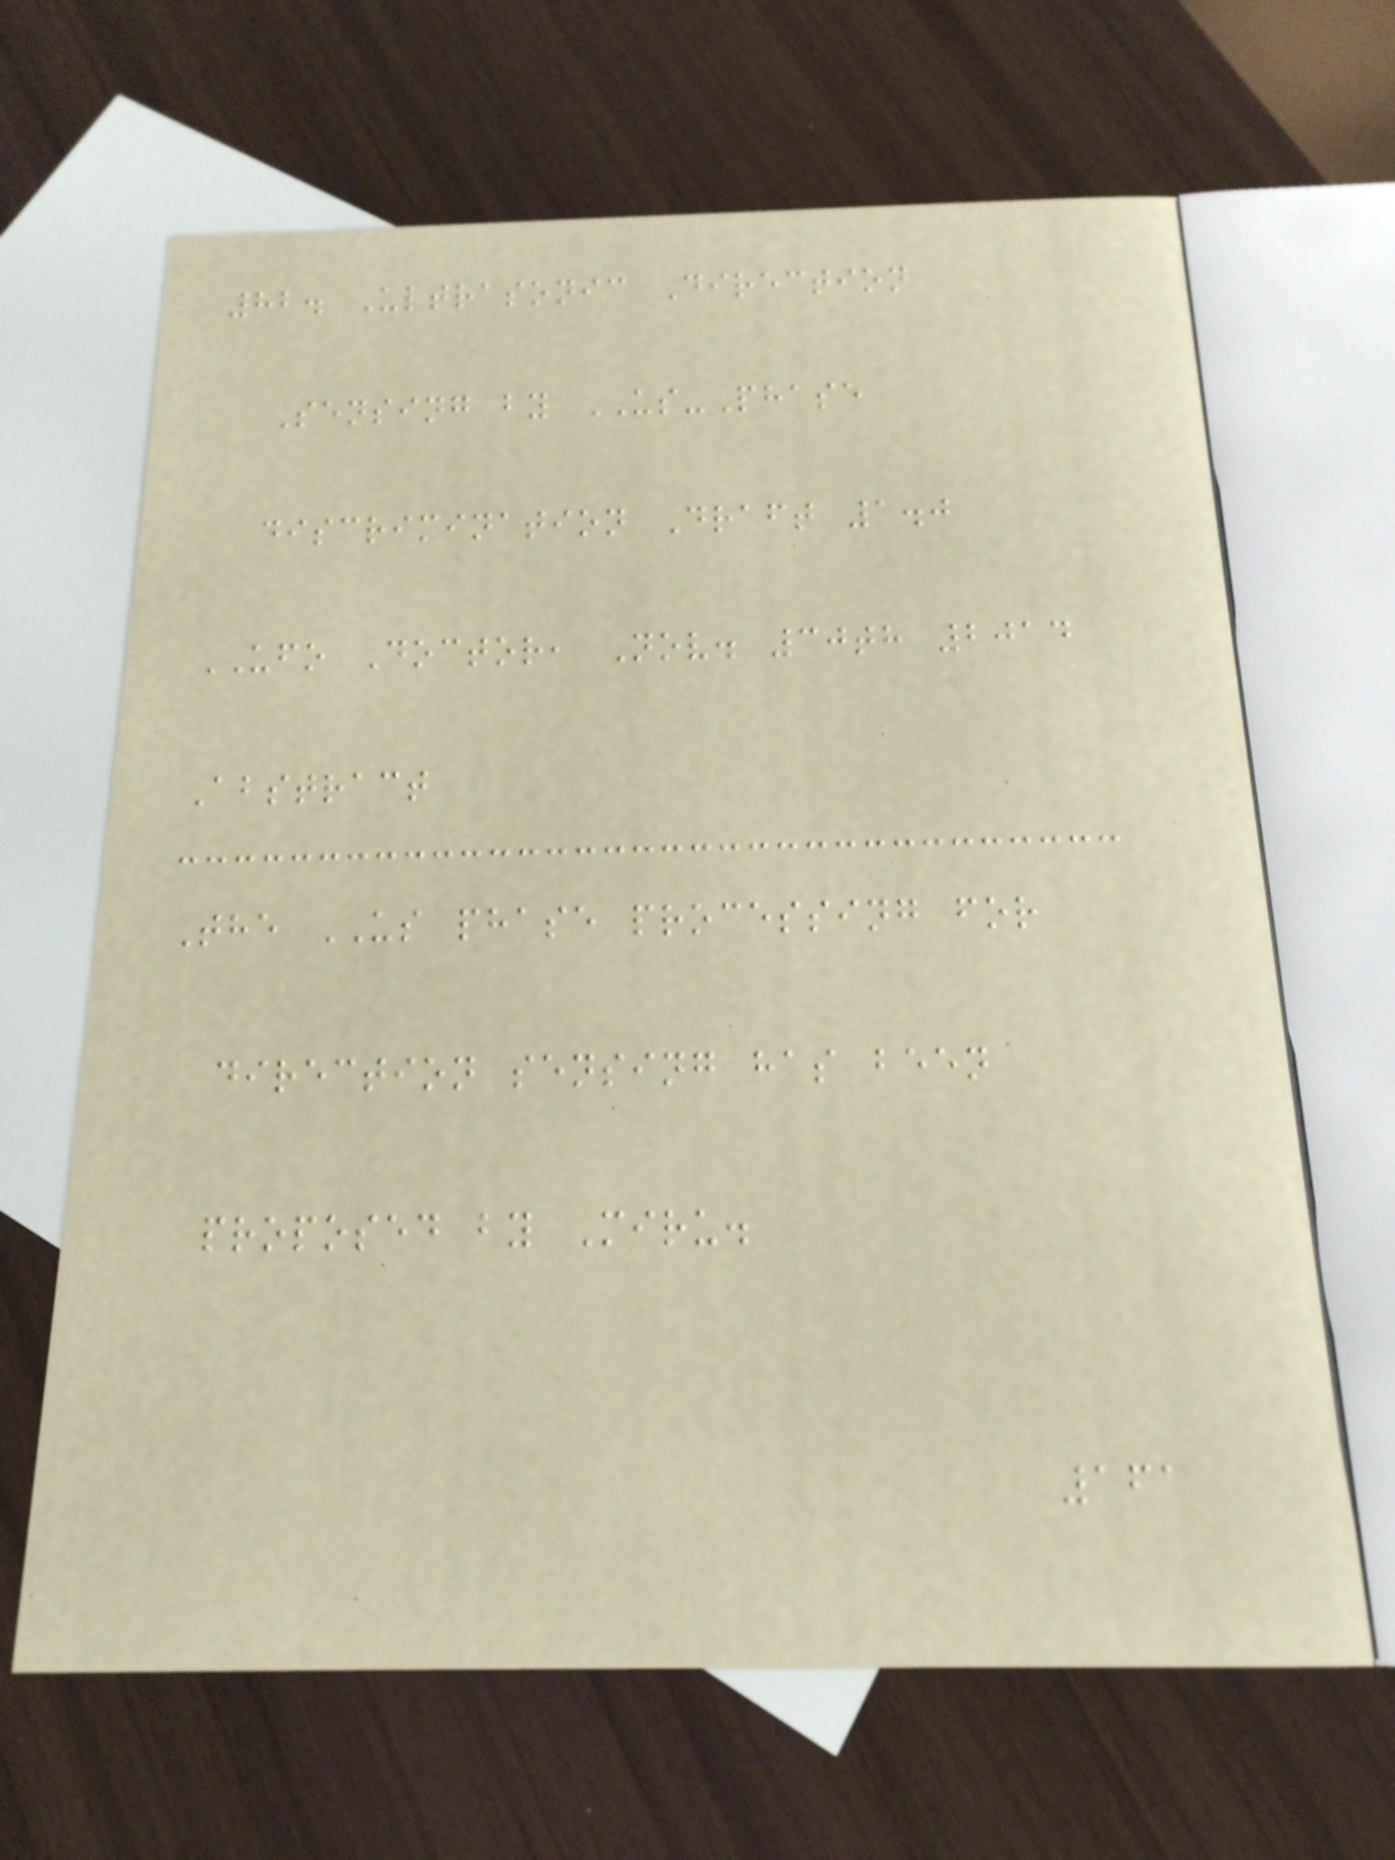82. Ultrasonic Direction
Sensing by US-Phase
discrimination Draft 1.0
UFO Doctor, Nov. 30th 2014
Abstract
The US phase processing for
direction sensing has been
proposed by Miru.
161
